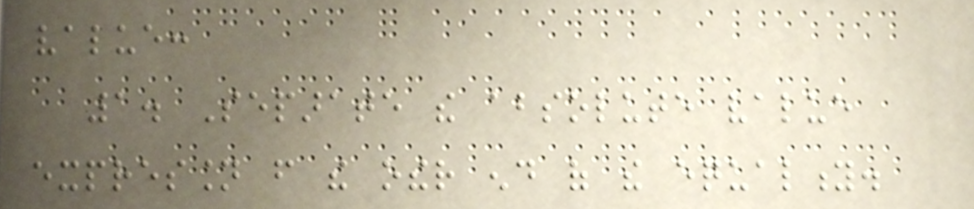value:
1. Separate the absolute value
expression from the other end of the equality.
